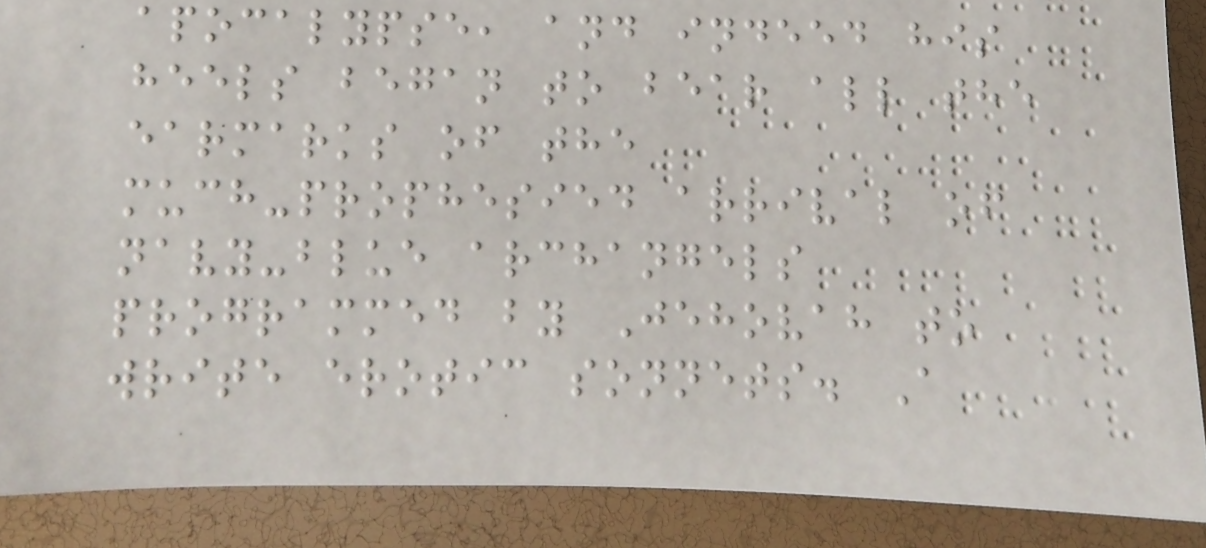apocalypse, and indeed his
heels began to bear all the
earmarks of the
much-prophesied arrival of
navy-blue archangels
programmed by Jehovah to
write erotic sonnets. A
